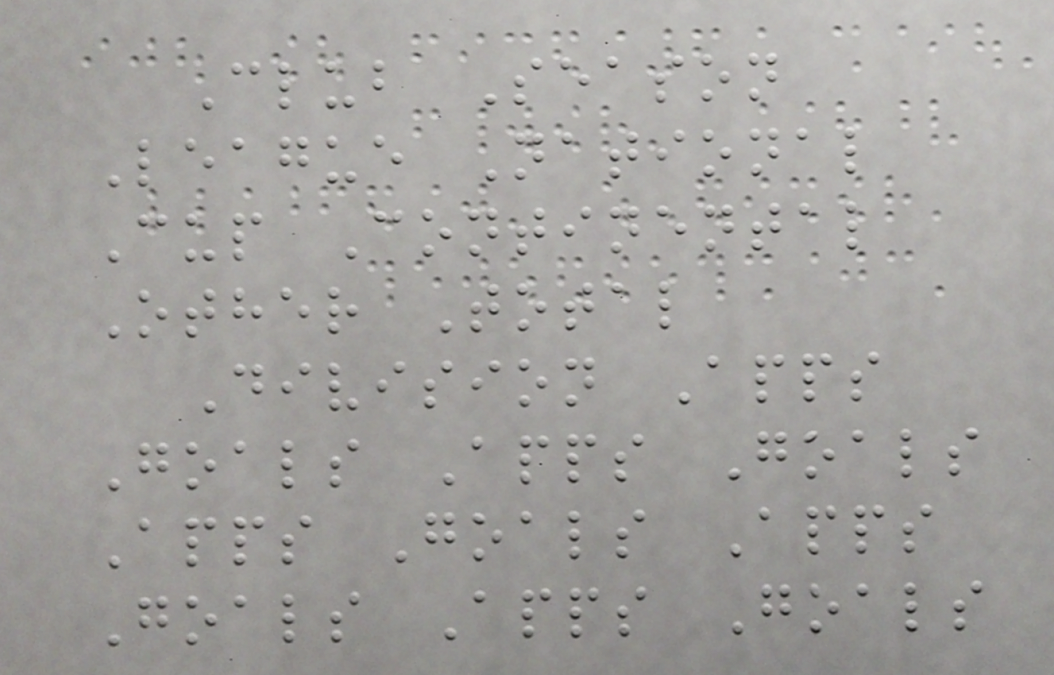Club Season
League National
Cup Continental
Other Total
Division Apps
Goals Apps Goals
Apps Goals Apps
Goals Apps Goals
